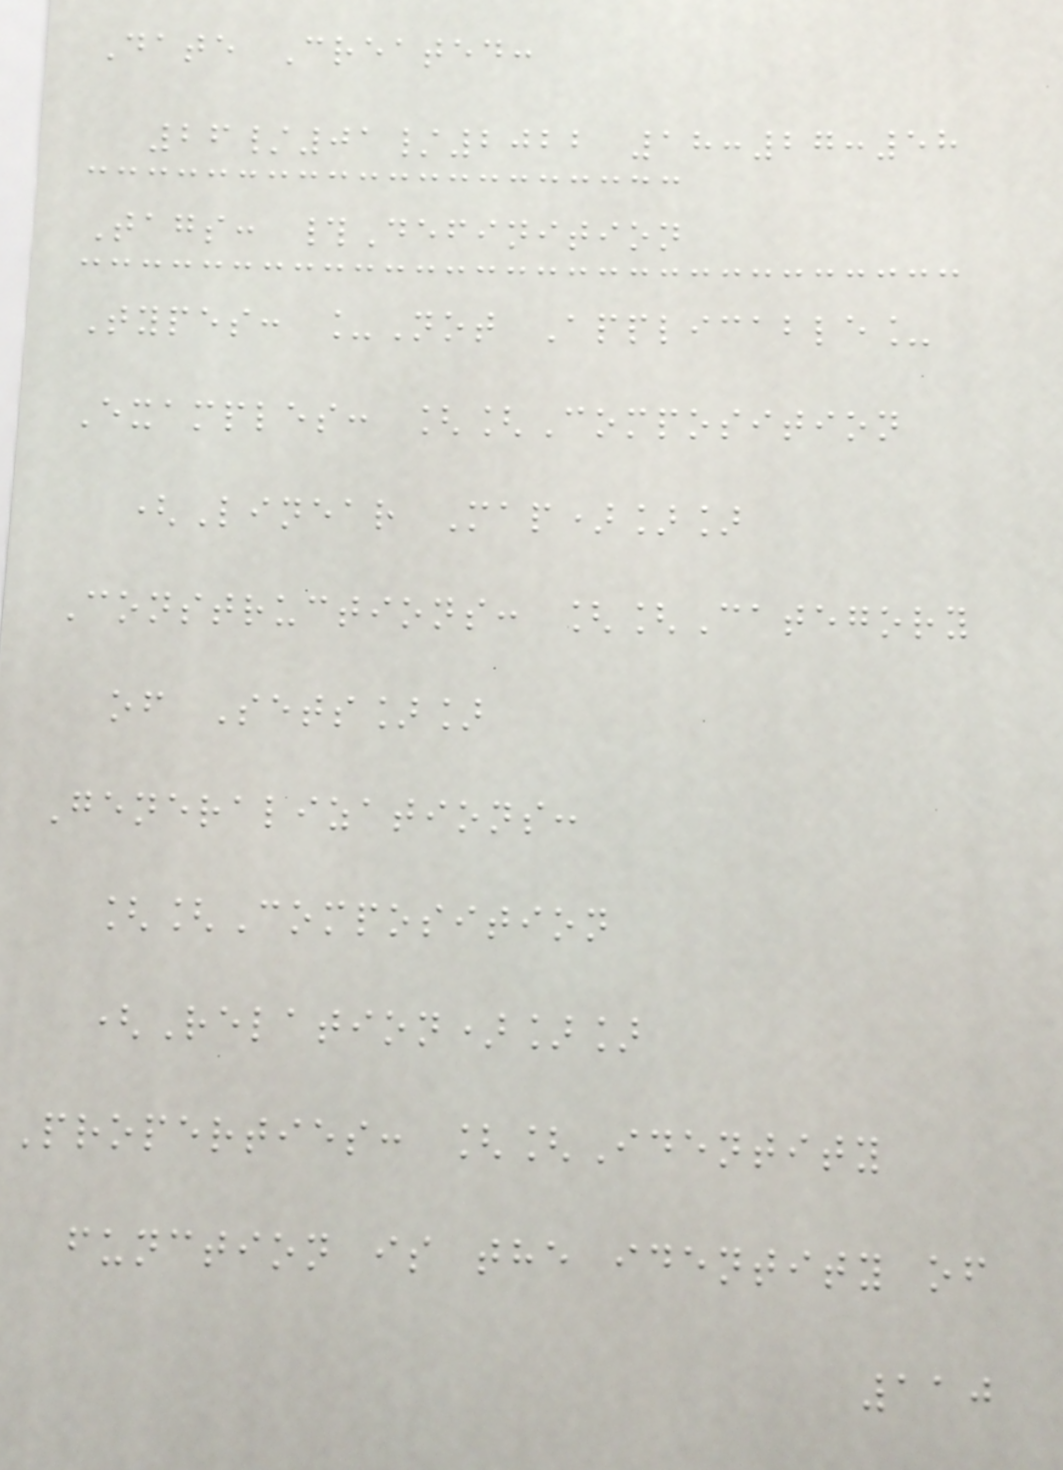Date Created:
26/01/2022 18:27:58
Tags: #Definition
Types: _Not Applicable_
Examples: [[Composition
(Linear Map)]]
Constructions: [[Category
of Sets]]
Generalizations:
[[Composition
(Relation)]]
Properties: [[Identity
function is the identity of
110
